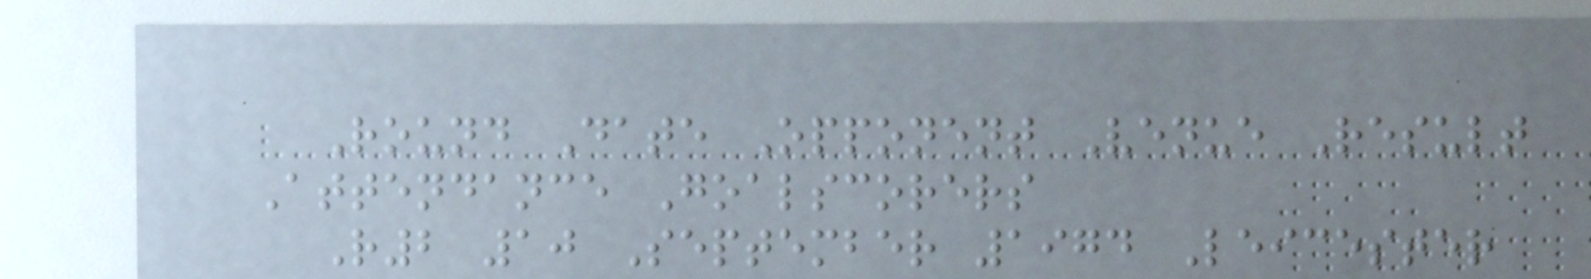Round Date Opponent Venue Result
Attendance Goalscorers
R2 10 September 1974 Leicester
